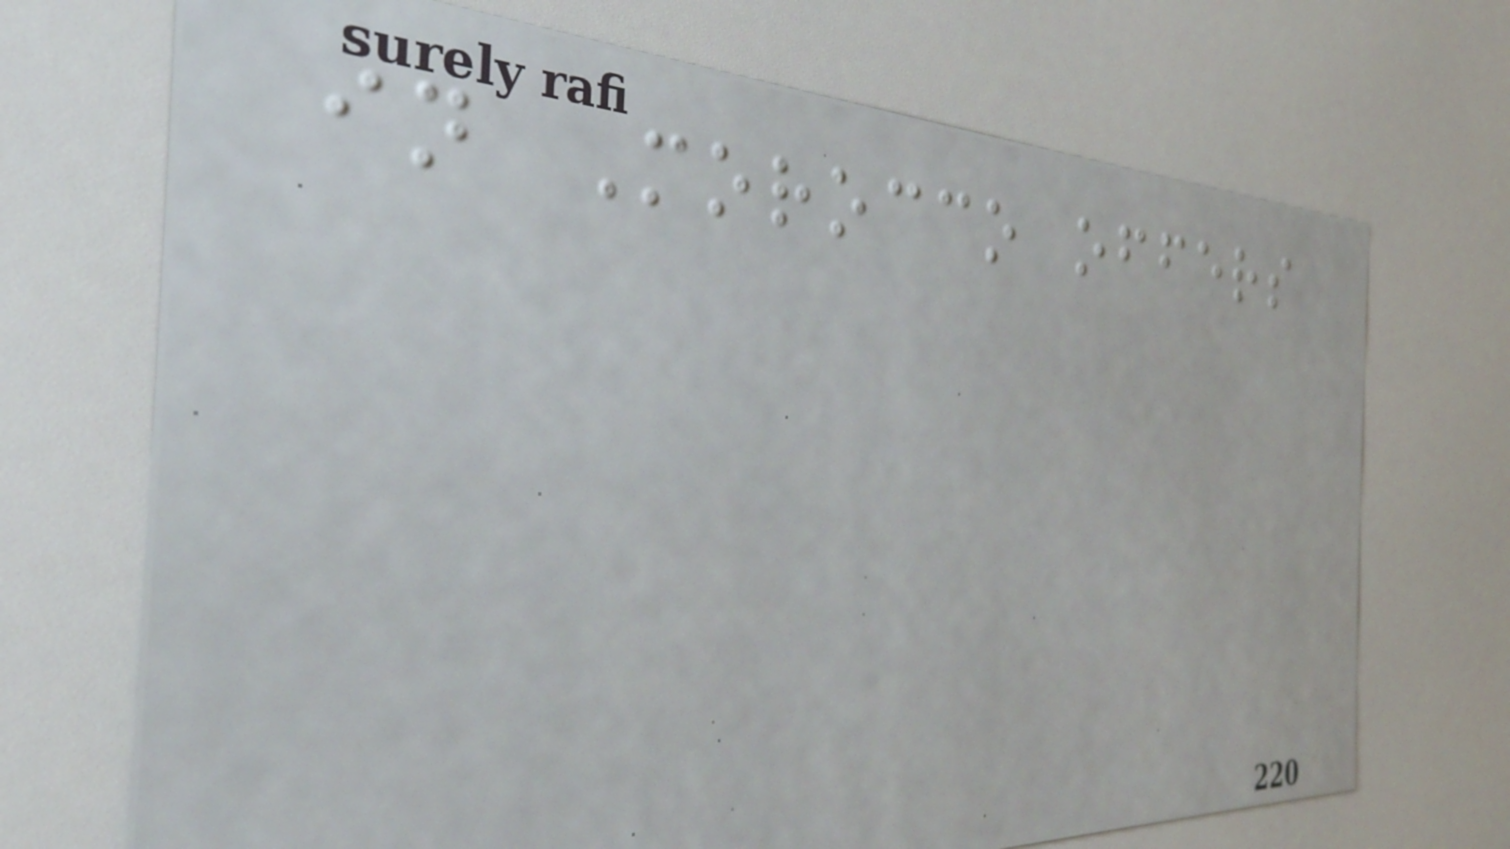in Morocco offers
